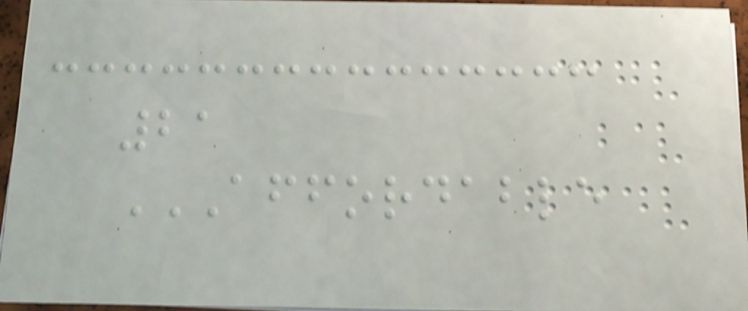21
AFFORDABLE
